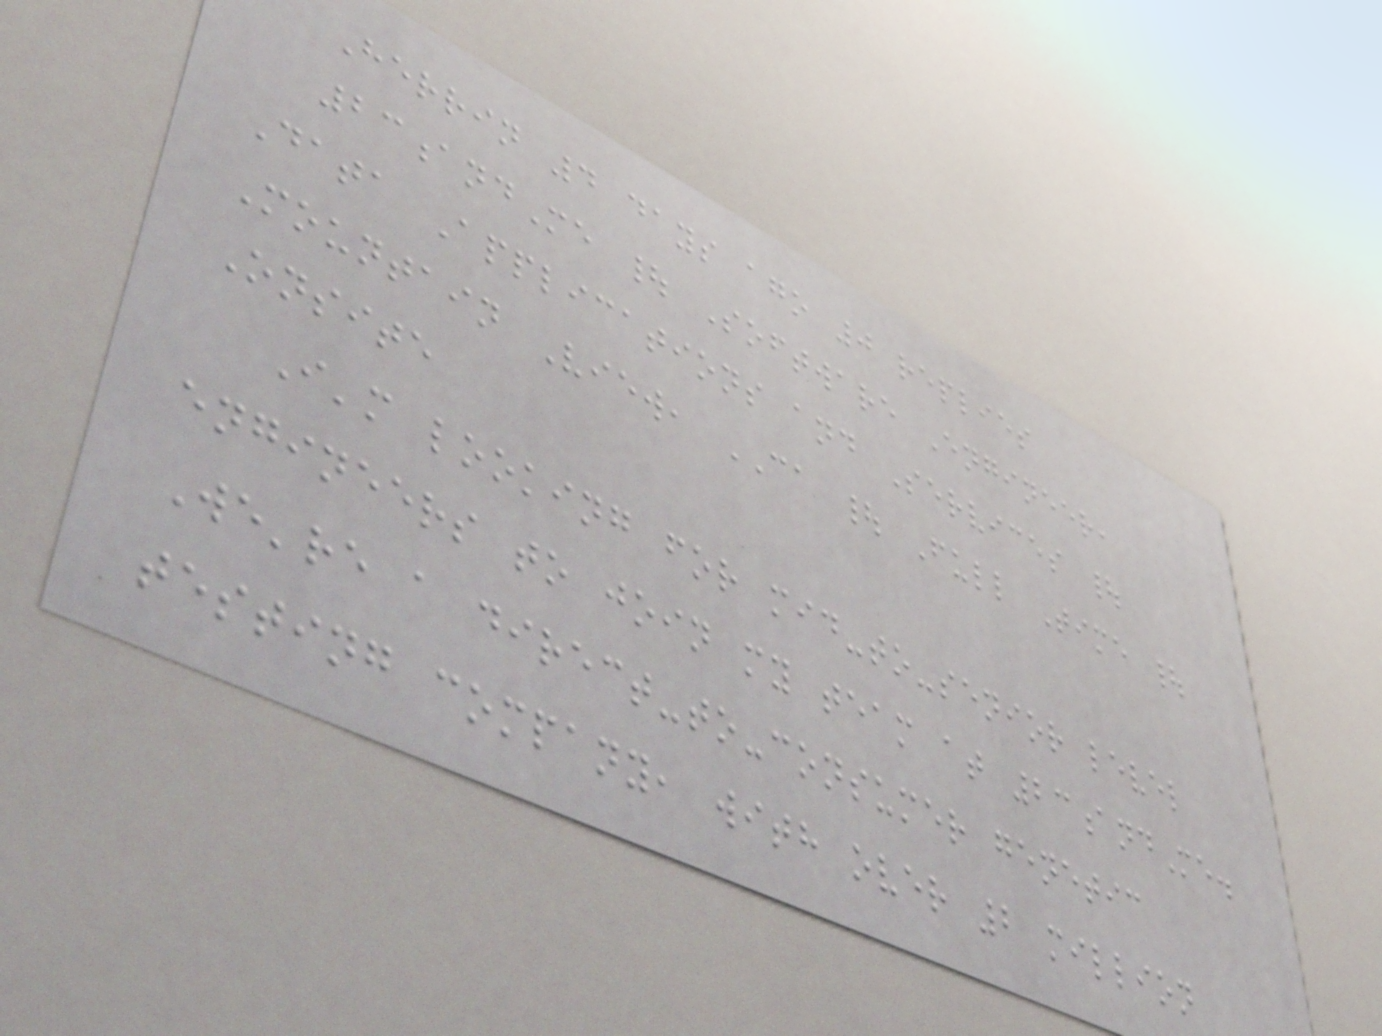Herrin 4 days ago 0 replies
23andMe | Software Engineer,
Data Applications and Services |
Mountain View, CA | Full Time |
Onsite
I'm looking for mid-to-senior level
engineers to join my team at 23andMe.
We're a direct-to-consumer genetic
testing company, with over 2 million
